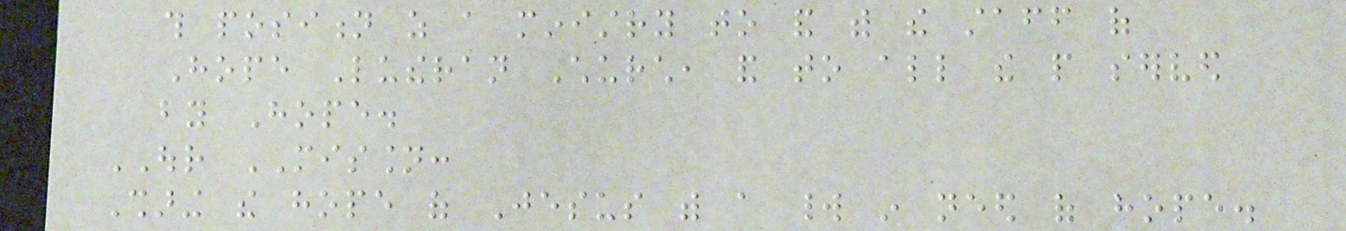this position as a ministry to and with the staff of
Hope Lutheran Church, and to all the people served
by Hope.
OUR MISSION:
Sharing the hope of Jesus with a world in need of hope.
